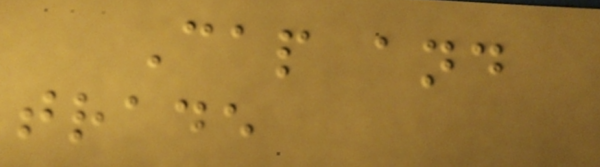Cap and
trade
